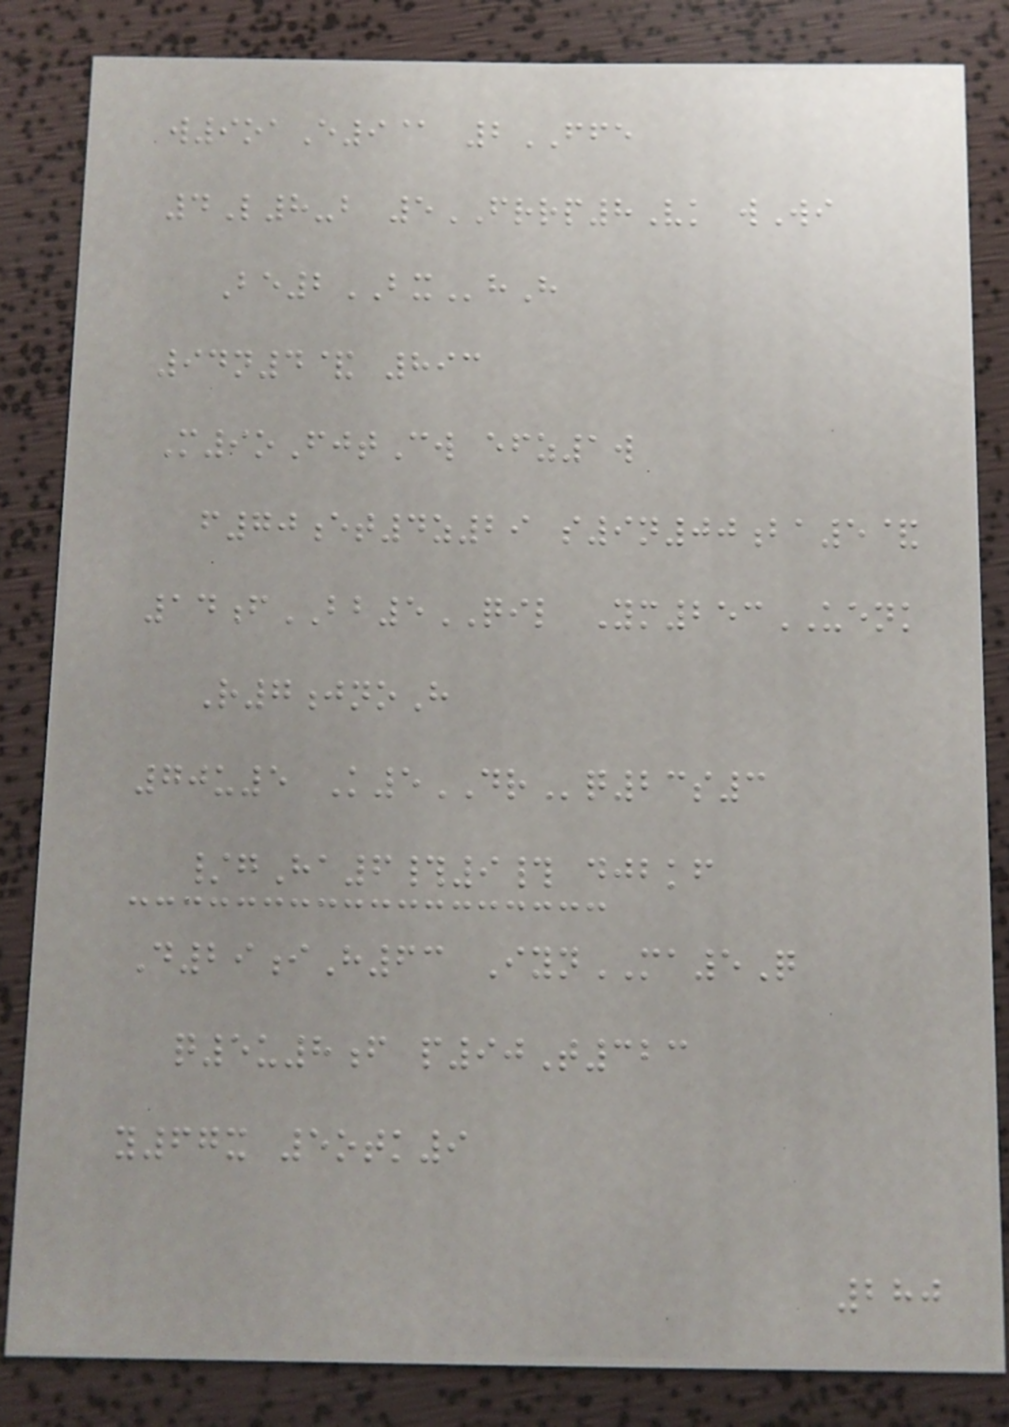w9oaE9@ 2FFE
4L8-b 5FRRP8Vk wWi
Be2BXhH
94n4& 893
M9oFjtCw efz1w
f70et4z29 s9n00ba5&
14fBB5QIL Ym253UENK
R7jnoH
70u5 K5DRq23s3
/gHa6#9# djbkf
D29iH63 IynMA5Q
q5u8f p90T323
y67x 5otk9
280
